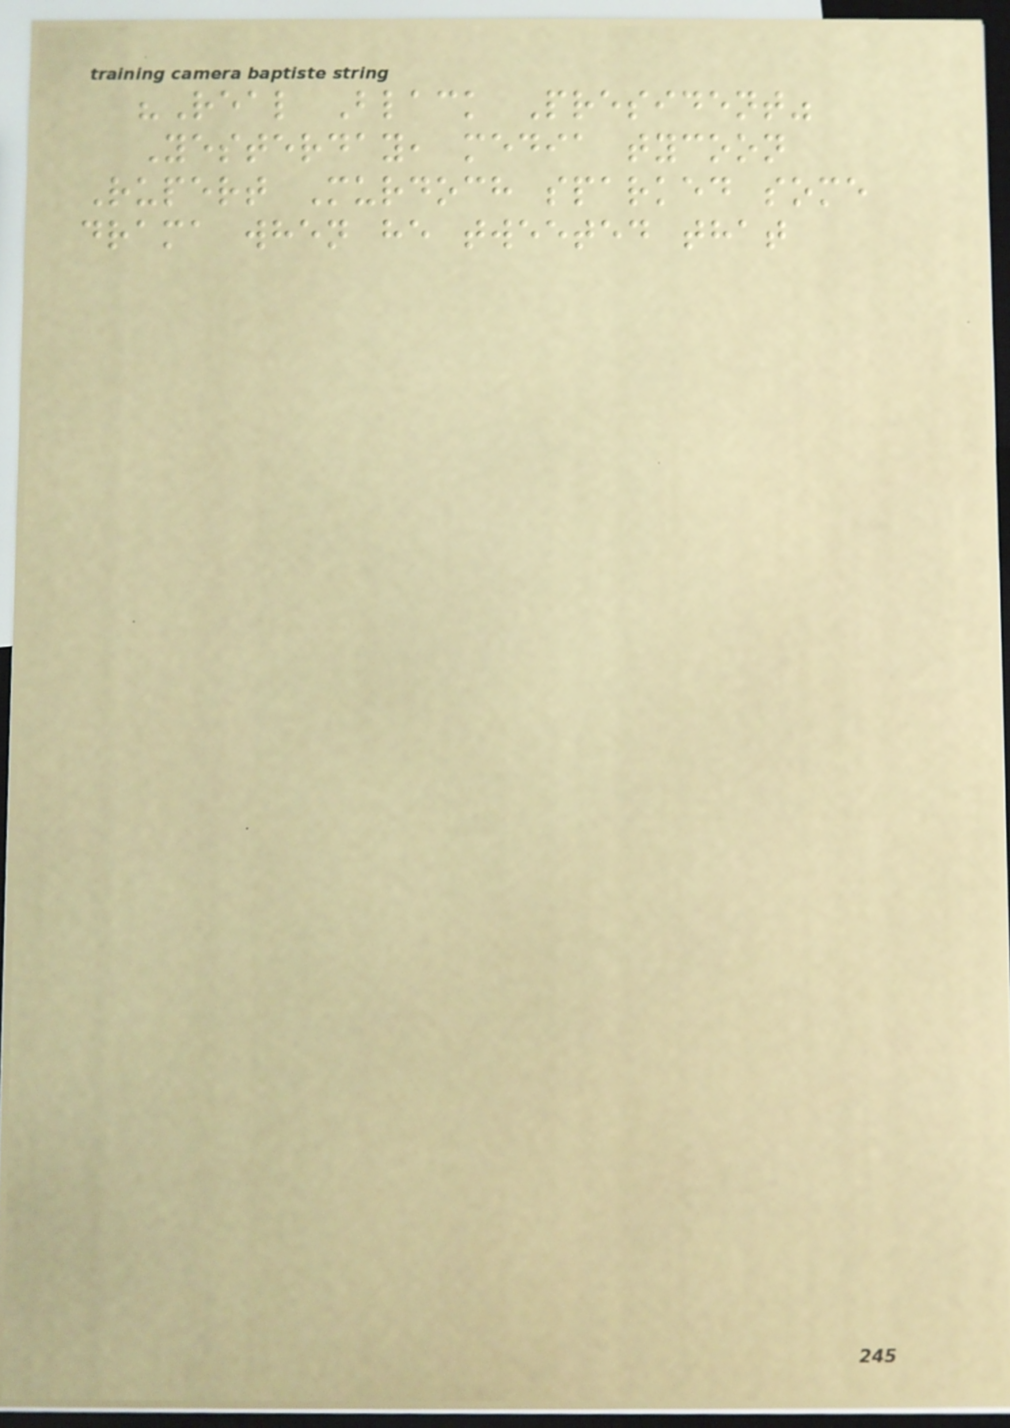"Real Black President"
Yesterday, media tycoon
Rupert Murdoch sparked some
drama when he tweeted that
